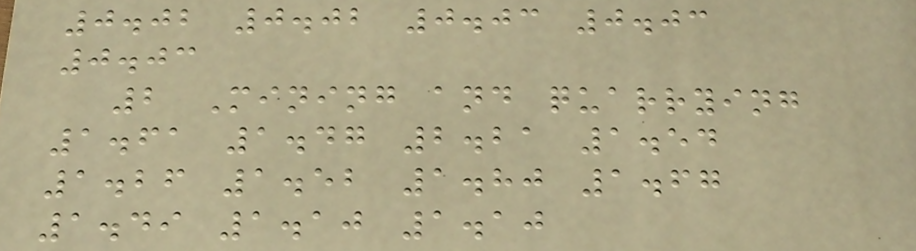0.02 0.02 0.03 0.03
0.03
2 Mining and quarrying
1.61 1.47 2.21 1.54
1.26 1.52 1.80 1.67
1.49 1.10 1.10
